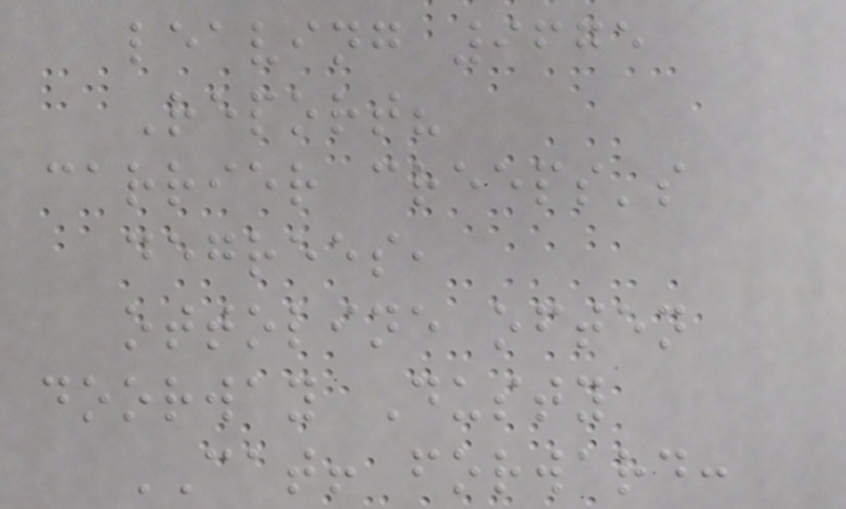leaving 9675
Report?
carrier creeps's
degrees,
ottoline often
doorway Dusty
CAT! forward:
